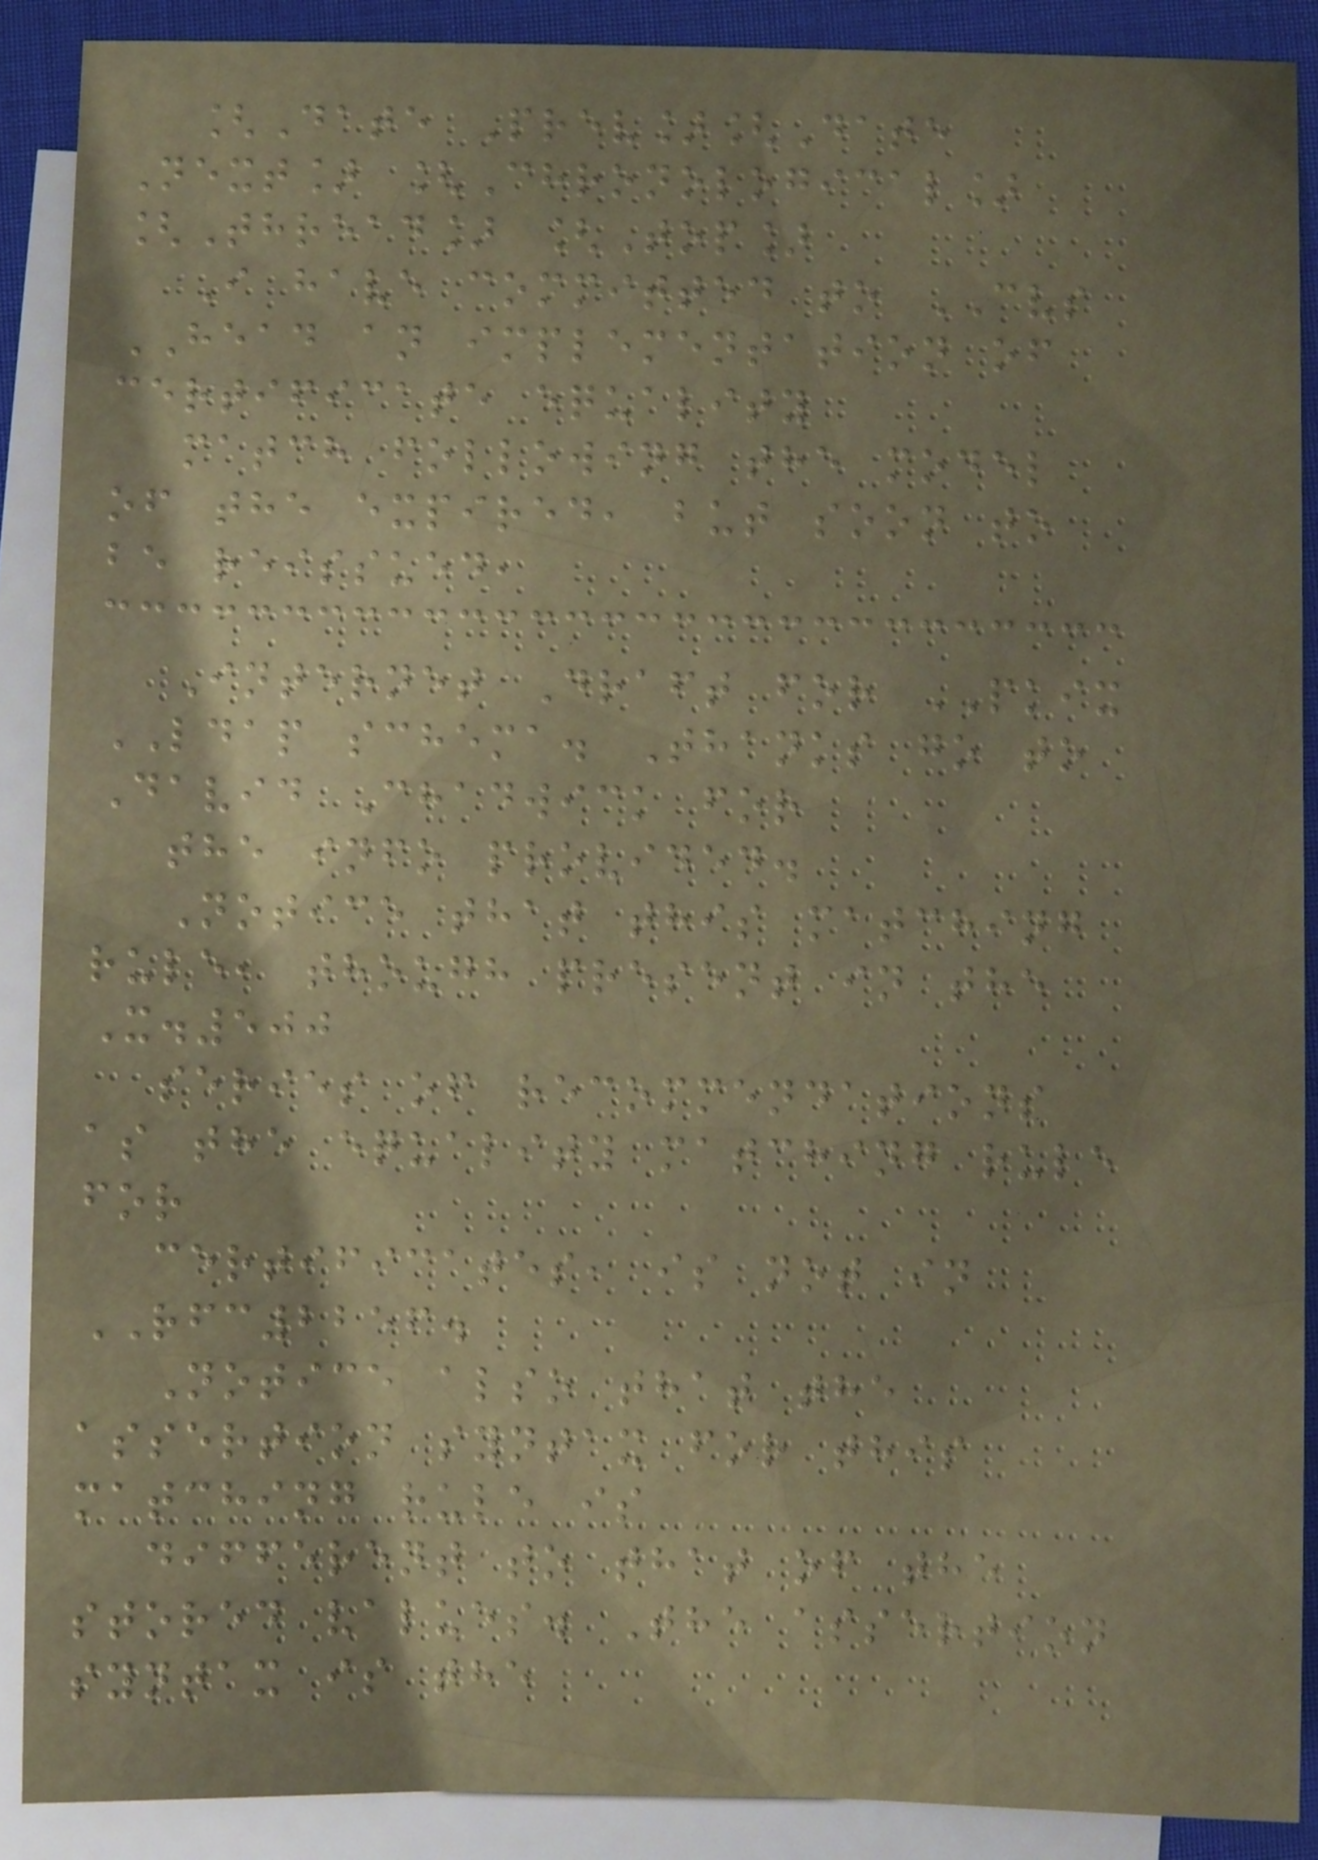[Date Prev][Date
Next] [Chronological]
[Thread] [Top]
I have committed to CVS
HEAD an implementation of
certificate equality
match following the model
of the expired, but soon to
be reissued,
Internet Draft for PKIX
LDAP schema. Thanks go to
David Chadwick for
the info provided.
Notice that this matching
rule, though present in the
X.500
series of recommendations
as the equality matching rule
for
certificates, is not in
RFC2256.
Notice also that the
assertion syntax for this
matching rule is
different to that of the
stored values. The assertion
syntax is the
